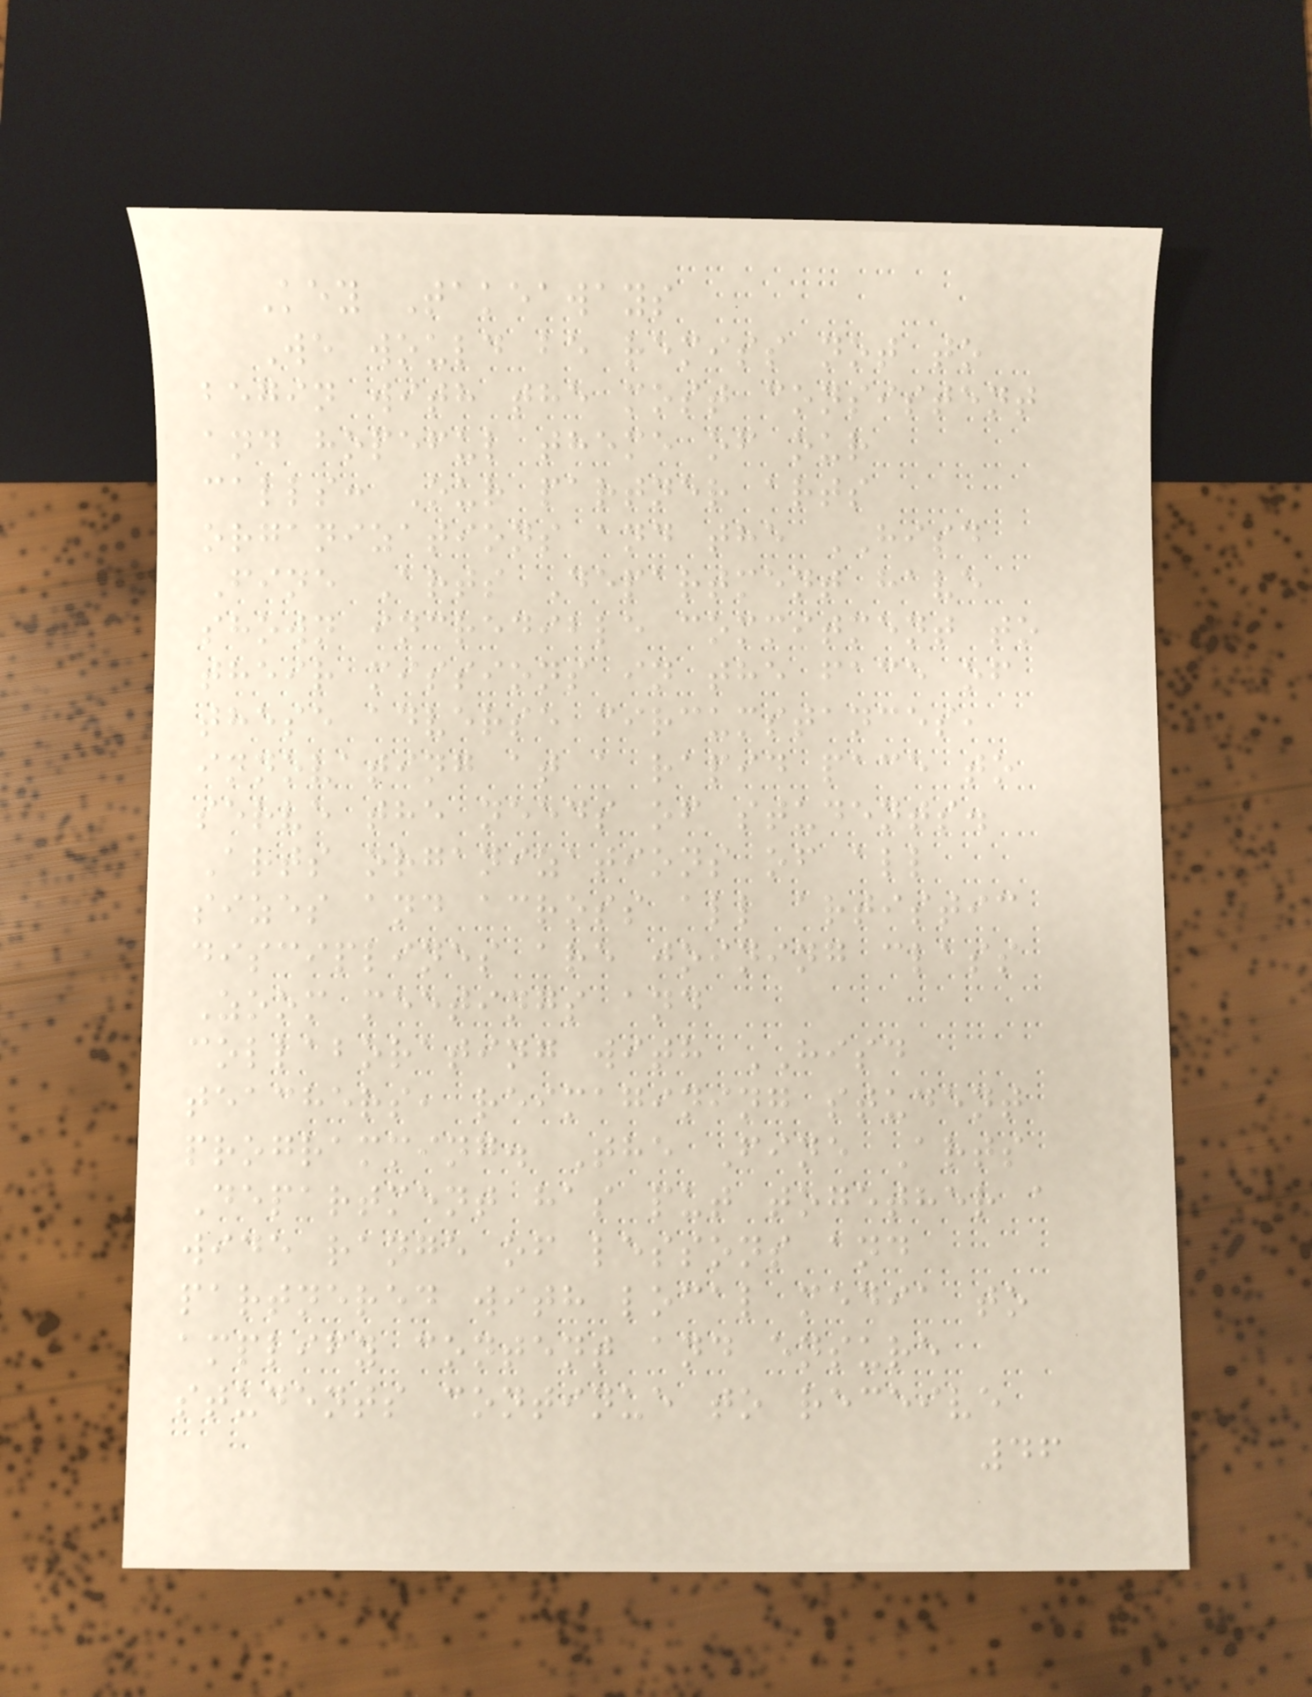Key Takeaways
We would be remiss not to
begin with the most consistent
and hopeful theme of our
calls: Our partner arts
organizations and the HISD
Fine Arts Department have
shown incredible commitment to
their missions in the face of
these adverse circumstances,
innovating at a rapid pace to
serve the needs of students.
Arts organizations of all
sizes and across all artistic
disciplines are joining class
Zoom meetings and
collaborating with HISD
teachers, reimagining student
programming. The Fine Arts
Department has put together a
wide range of lessons and
partnered with local media to
amplify content and ensure
students continue to receive
46
